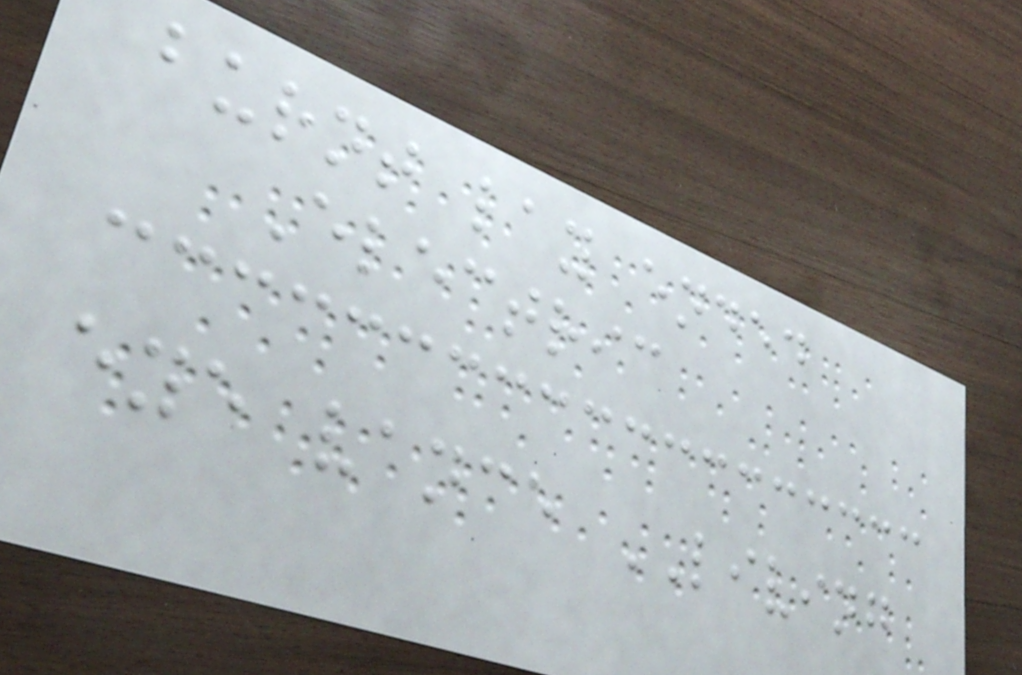burnt lay ended
Electric
eye vance LIVING
